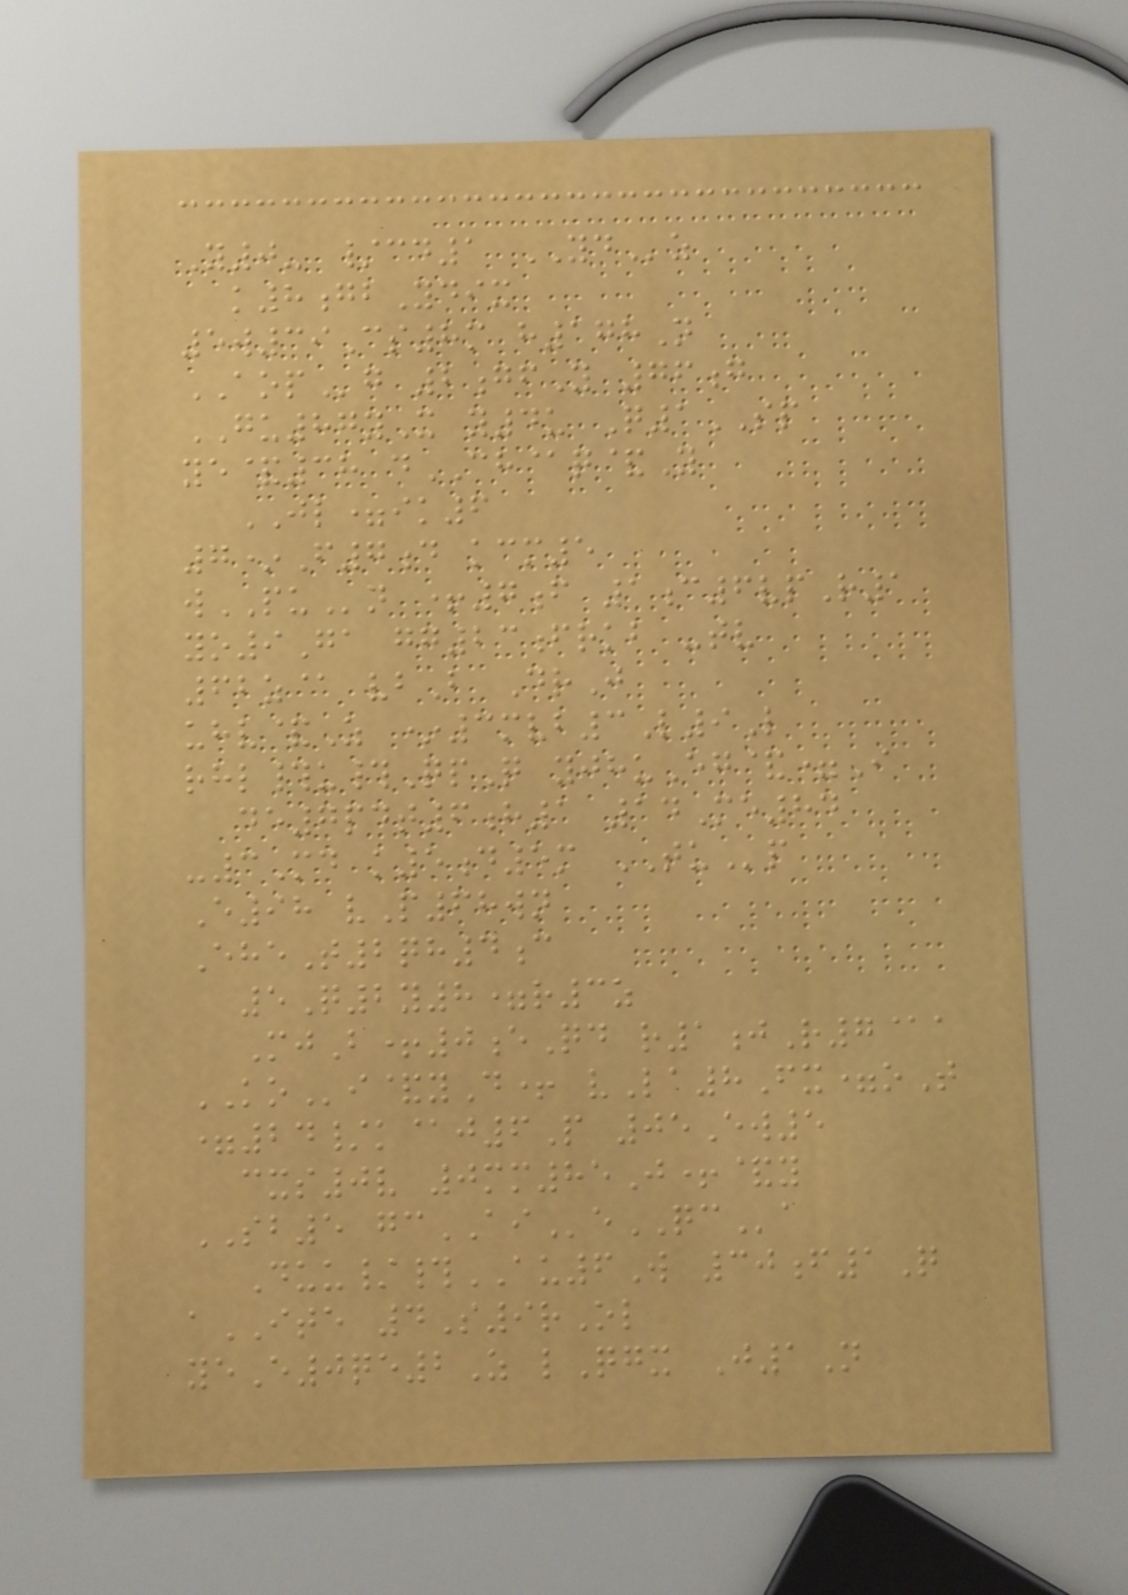Y0- /cd1 YDz
k8gbYdix
5w39Cs8m h178N
AOPg 2gfY 76g
GU87yX y4u Q1SP
ye&38 dCH@q&Y
JL=ik6
7*F7d kcm5
wPUn +7f 1c6vpR1
yo9Ga gg23frkb -tv
62z@ vbB DrJ
uhv&Z *3mvb3L9L
rhl#u#QpQ yjhuEg&=I
de7pdt6h1 14Me84
-3Md k5d5m TUp
E98 vP68wn
EheT2qh4c
5Q2y8=r3z
MjB+0eQd r1jR7@a
KOi&yD+ vLa8Fx=oT
=24/k@j6P 05Ew5
cxs0v 0mm85J+&y
SB5 gcAIeQCa
Duu/#AU6W 30f1Q
aITE 4S9rOl
yeE0qe2Z lQgx J1N
